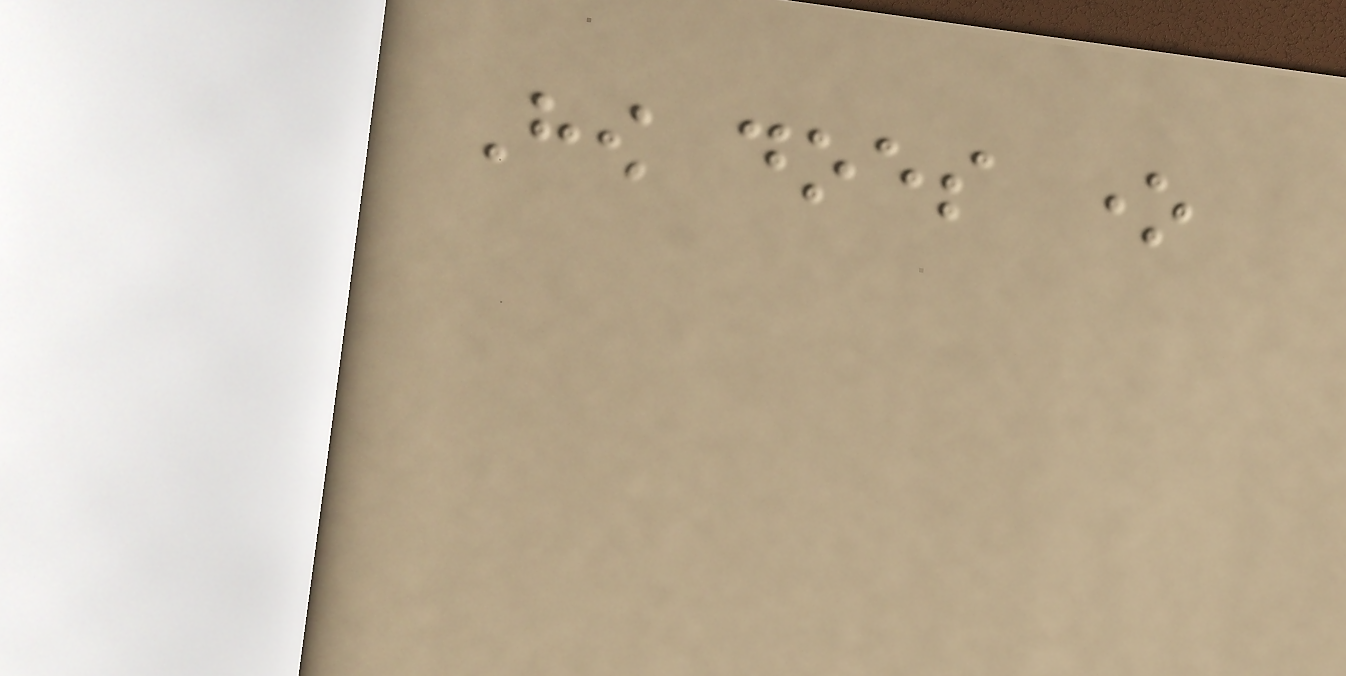How does one
